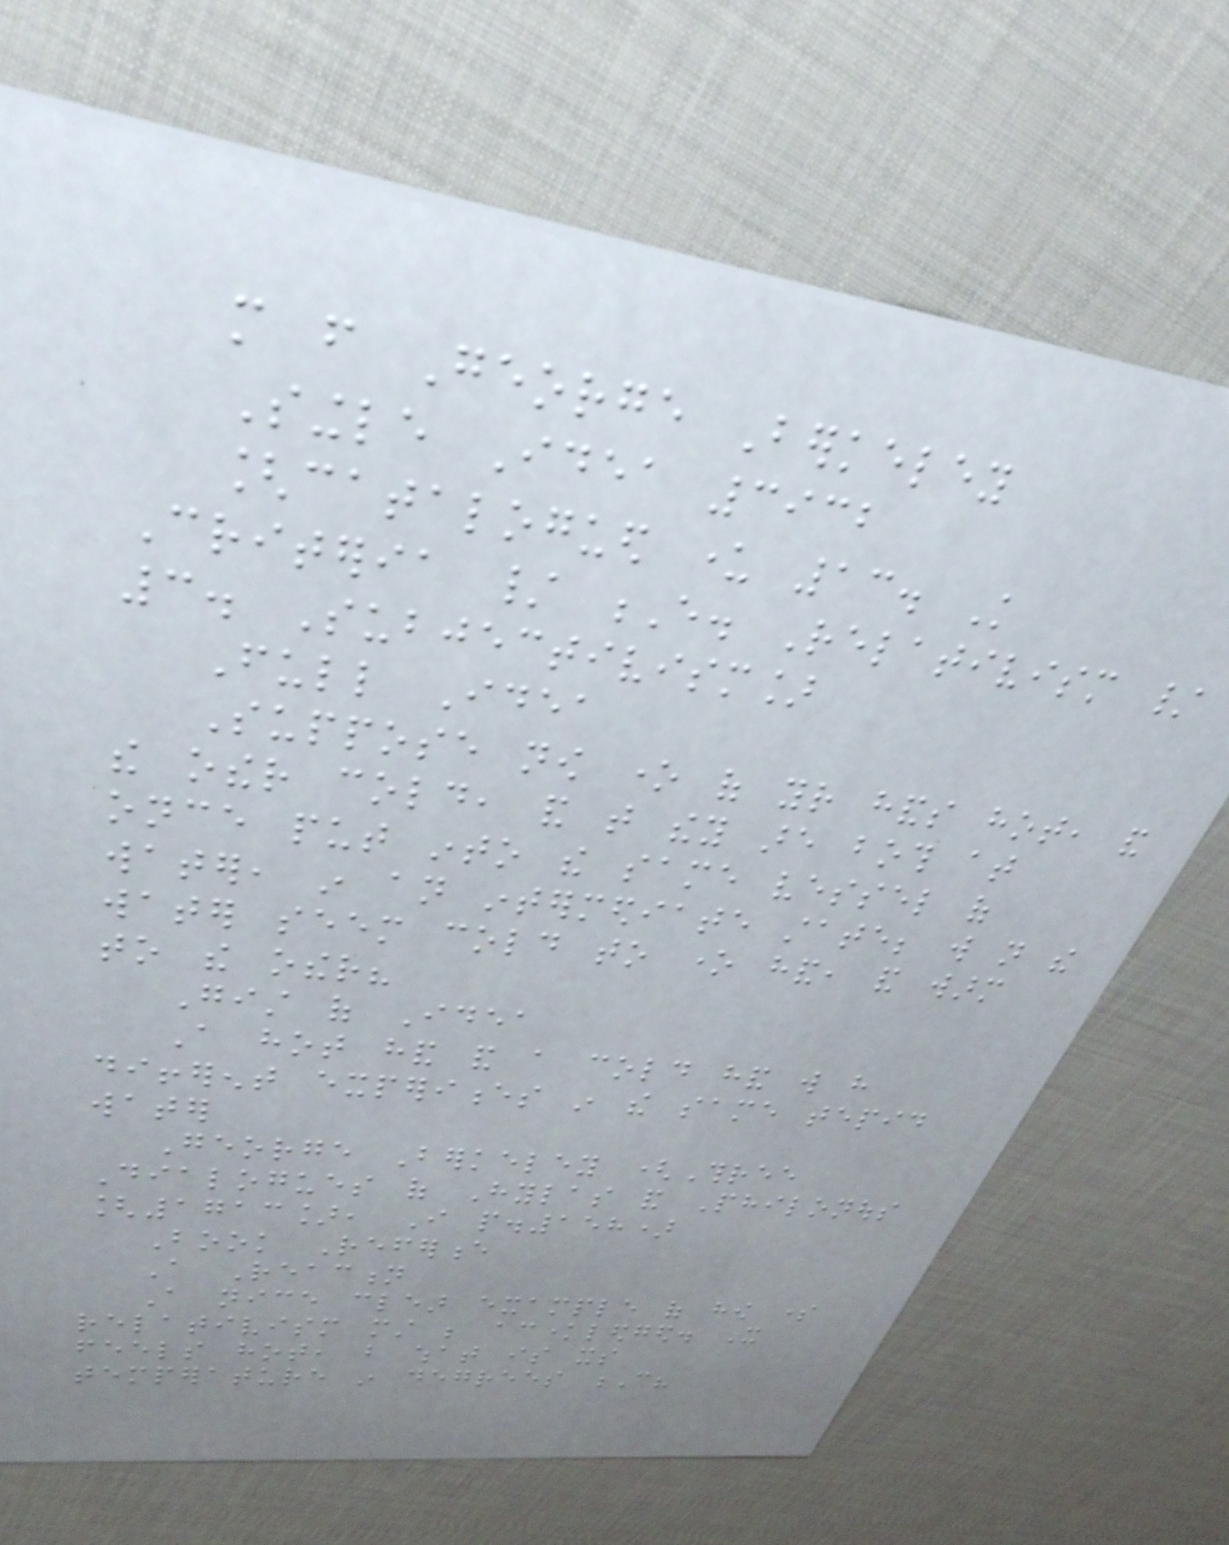more from George Berkeley
Single Idea 3932
[catalogued under 13. Knowledge
Criteria / E. Relativism /
3. Subjectivism]
Full Idea
Suppose now one of your hands hot, and
the other cold, and that they are both at
once put into the same vessel of
water, in an intermediate state; will not the
water seem cold to one hand, and warm
to the other?
Gist of Idea
A hot hand and a cold hand will have
different experiences in the same tepid
water
George Berkeley (Three
Dialogues of Hylas and Philonous
[1713], I p.158)
Book Reference
A Reaction
A nice clear example of how some
relativism must be acknowledged. It
feels hot, but what is its
temperature in degrees C?
